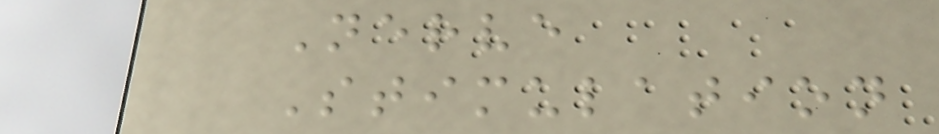Nerve
Stimulation
